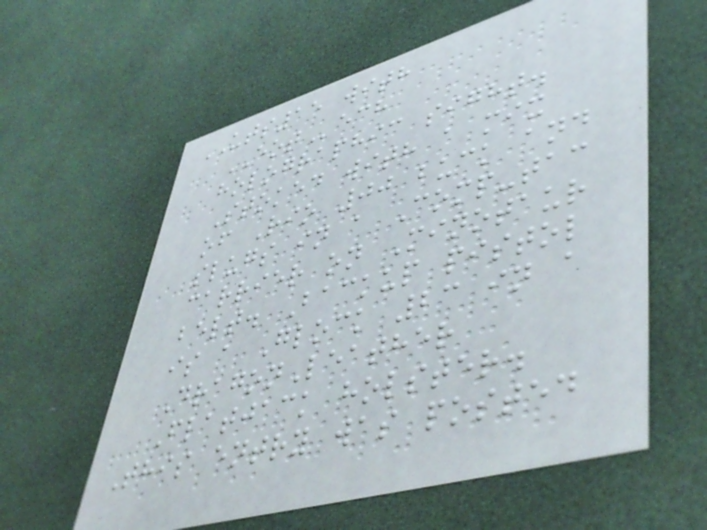UTS15 with
EOTech
holographic sight.
Stoked with a mix
of Rio 00 buck and
slugs in a Comp-tac
carrier on Minotaur
belt. Backup pistol
is a Glock 23 in a
DragonLeather
Flatjack holster.
This entry was posted
